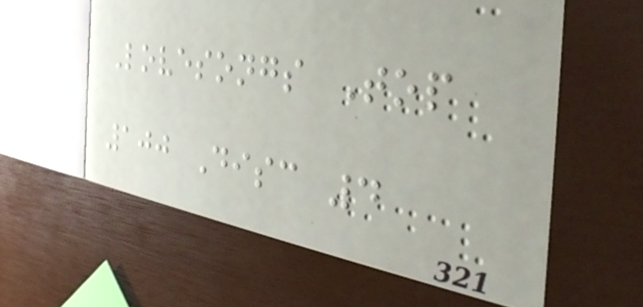Lovesongs Top
100 Disc 4
